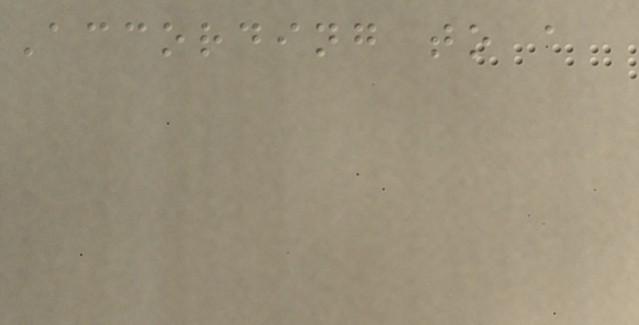According to a
